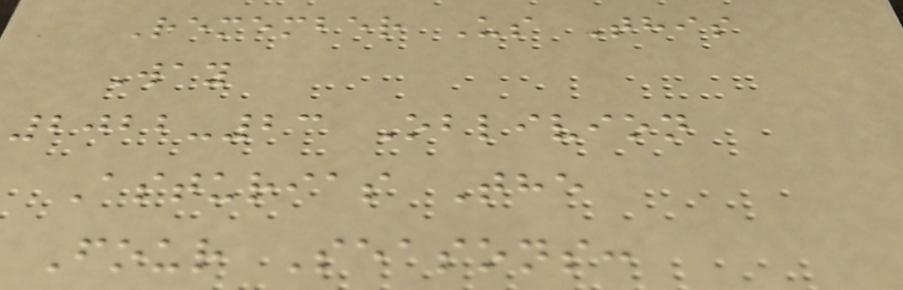Remember Us This
Way
2022-23 Oblivion
Asturias The
Four Seasons:
